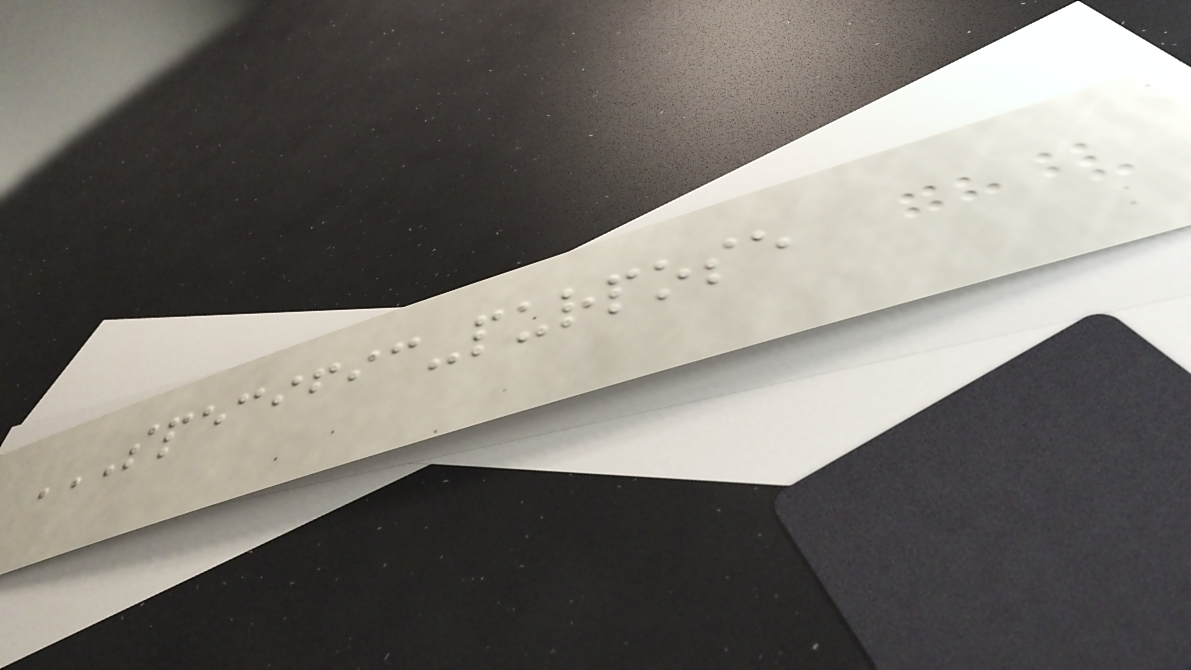SPECIFIC-PURPOSE
